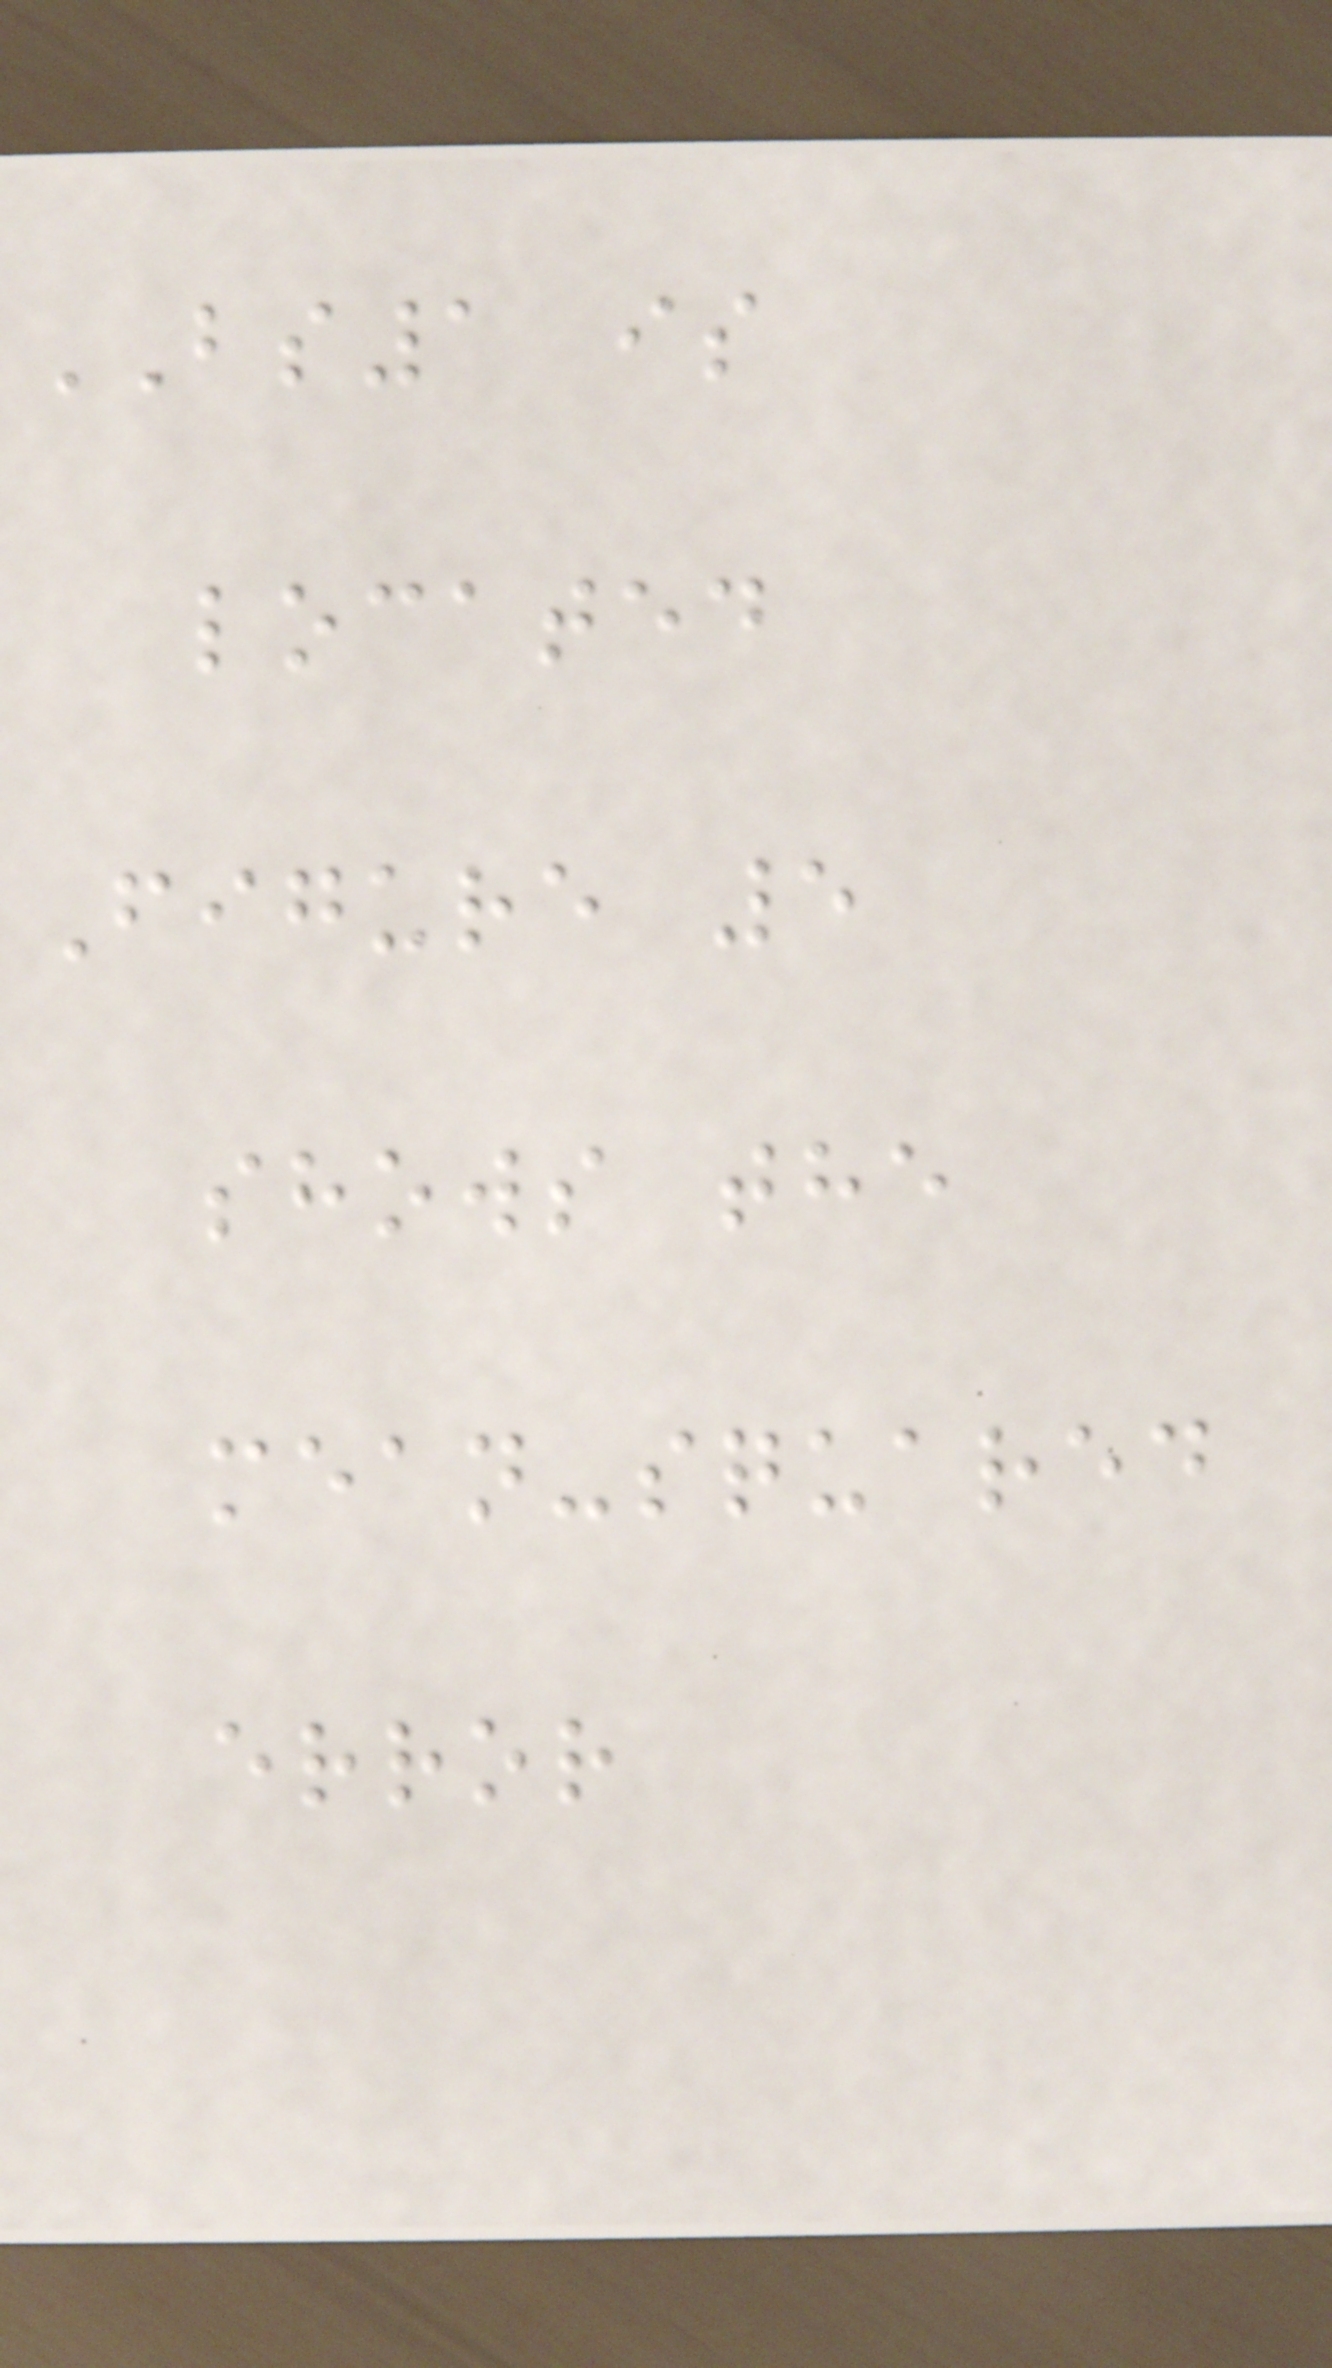BS1 is
located
Figure 5
shows the
mean-squared
error
